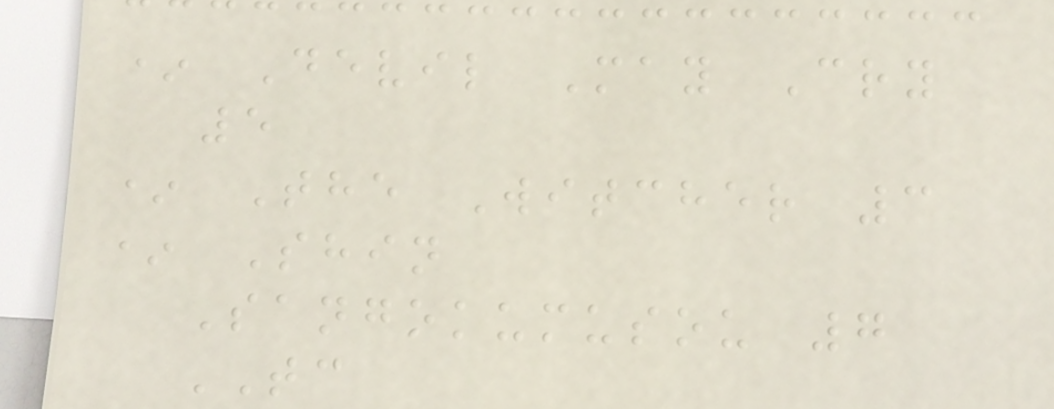* Devil May Cry
5
* The Witcher 3
* Shin
Sangokumusou 7
TC
